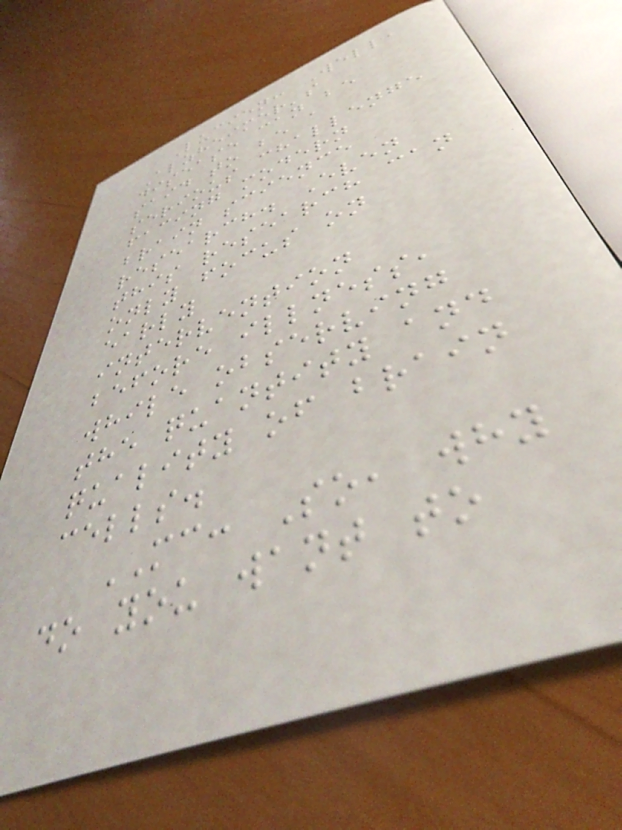Lucien: Well,
Alzheimer's
disease can be
said to be a
serious challenge
facing modern
brain science
research. Even
this research can
only focus on
early
intervention
before illness,
while observing
the quantity and
quality of brain
cells.
MC: So, why
do you want to
